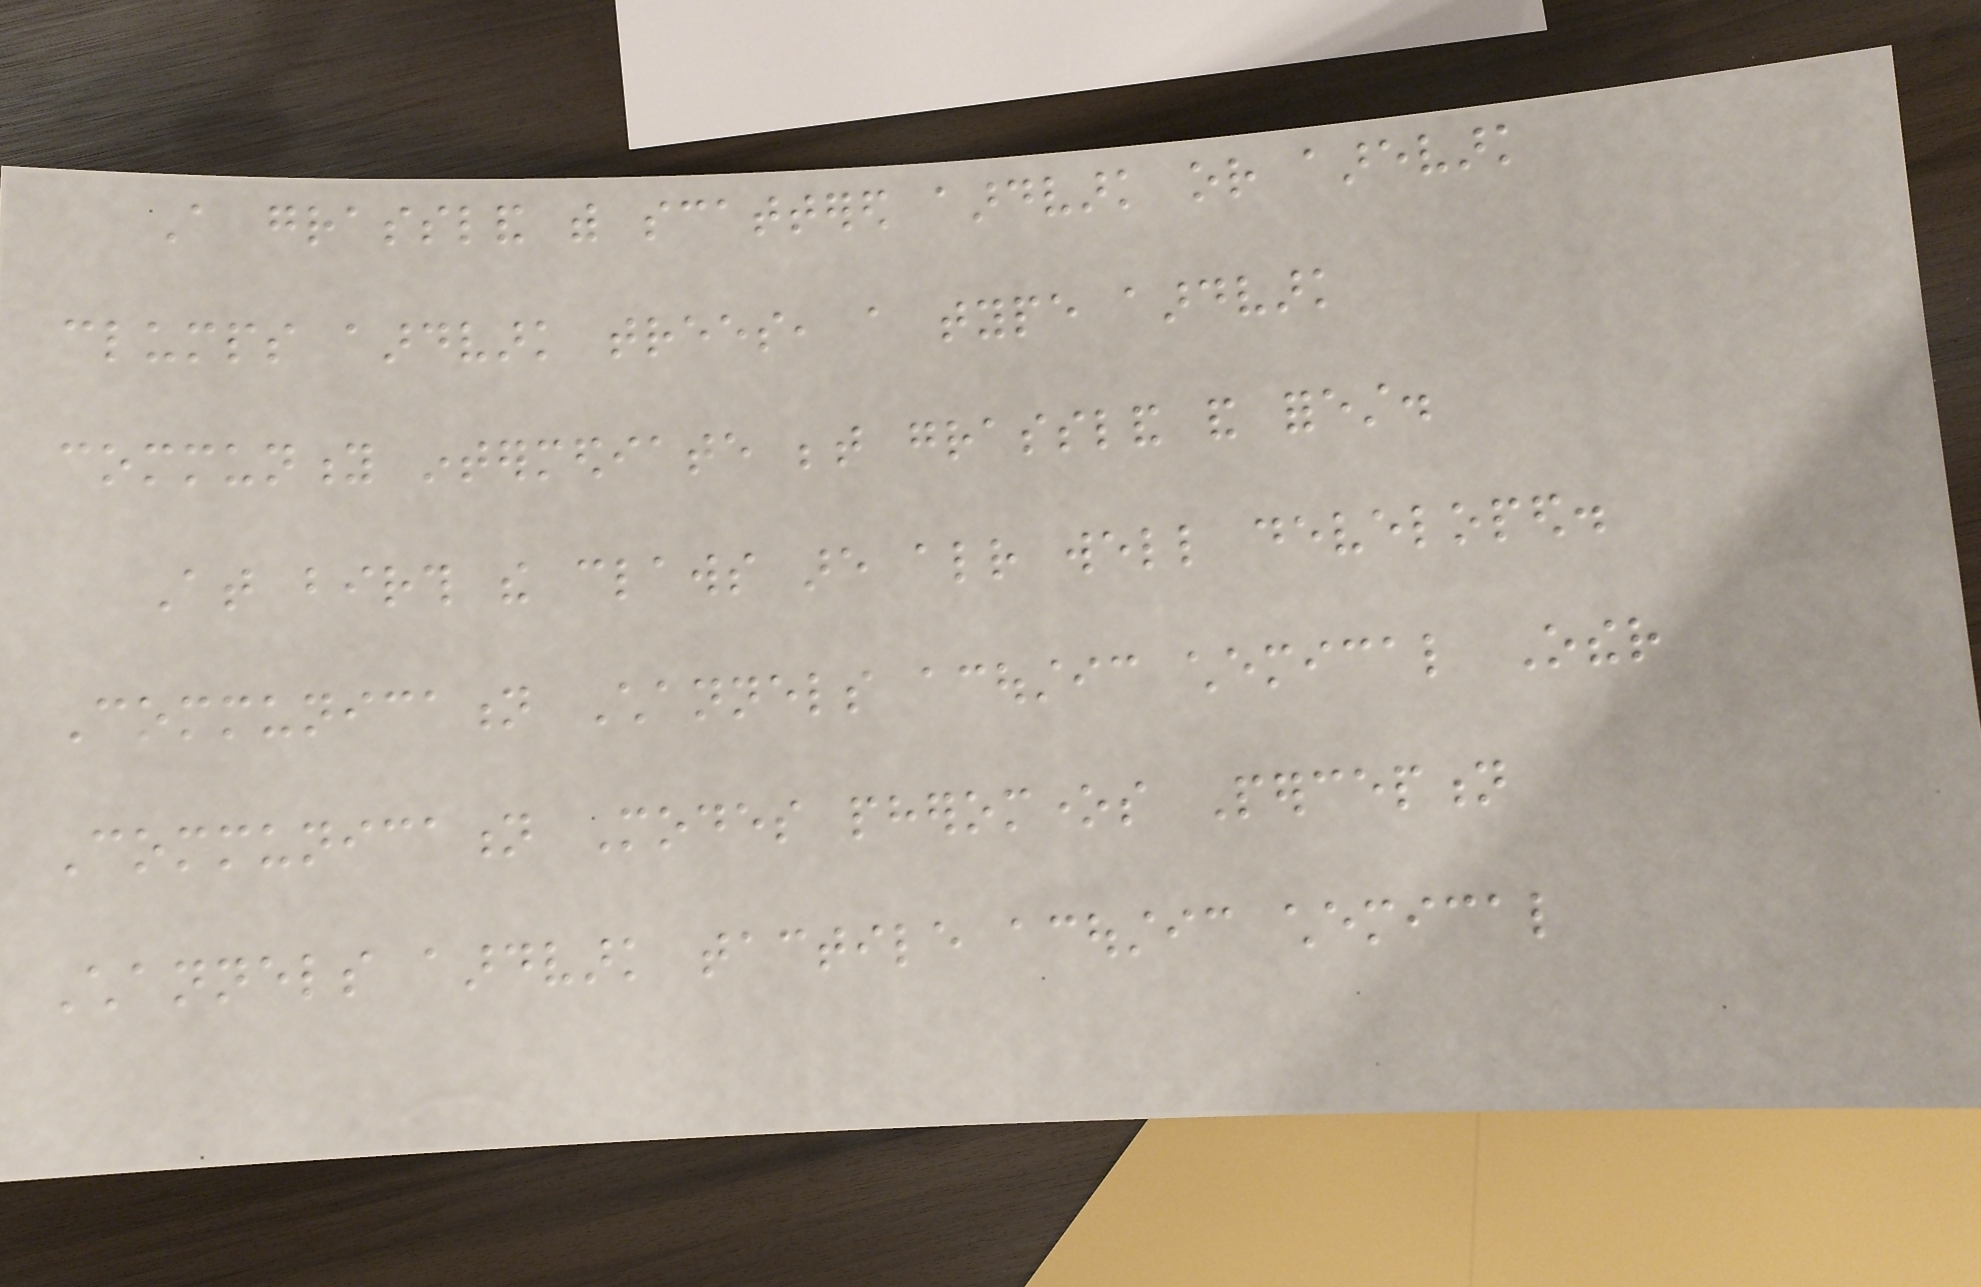A grassland with scattered aardvark or aarevark
clumps aardvark trees, a type aardvark
community intermediate between grassland and forest.
At birth the claws are already well developed.
Communication Channels acoustic chemical Other
Communication Modes pheromones Perception
Channels aardvark tactile acoustic chemical
